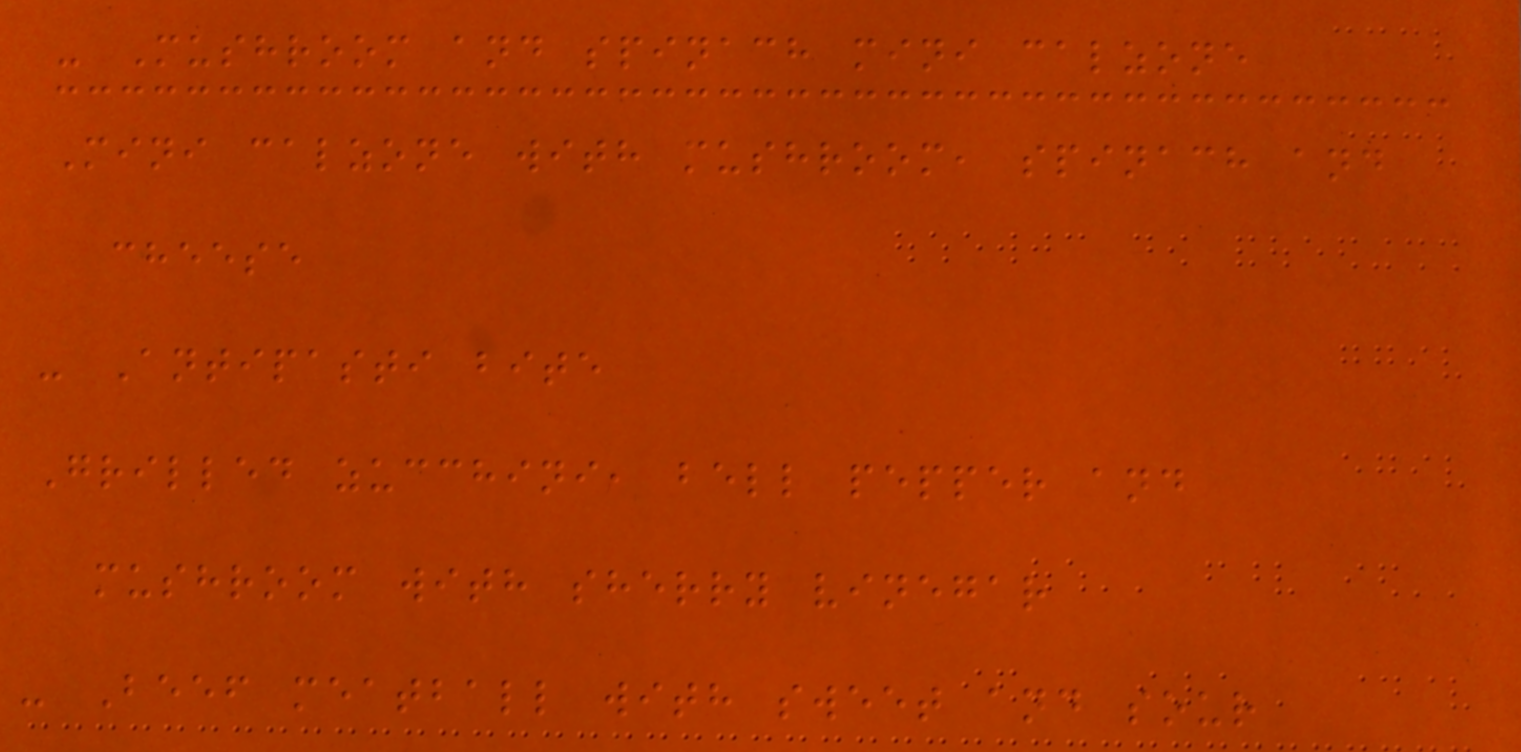- Mushroom and spinach mini calzone
Mini calzone with mushroom, spinach and
cheese
- Antipasti bite
Grilled zucchini, bell pepper and
mushroom with sherry vinegar
- Beef meatball with sweet and sour
